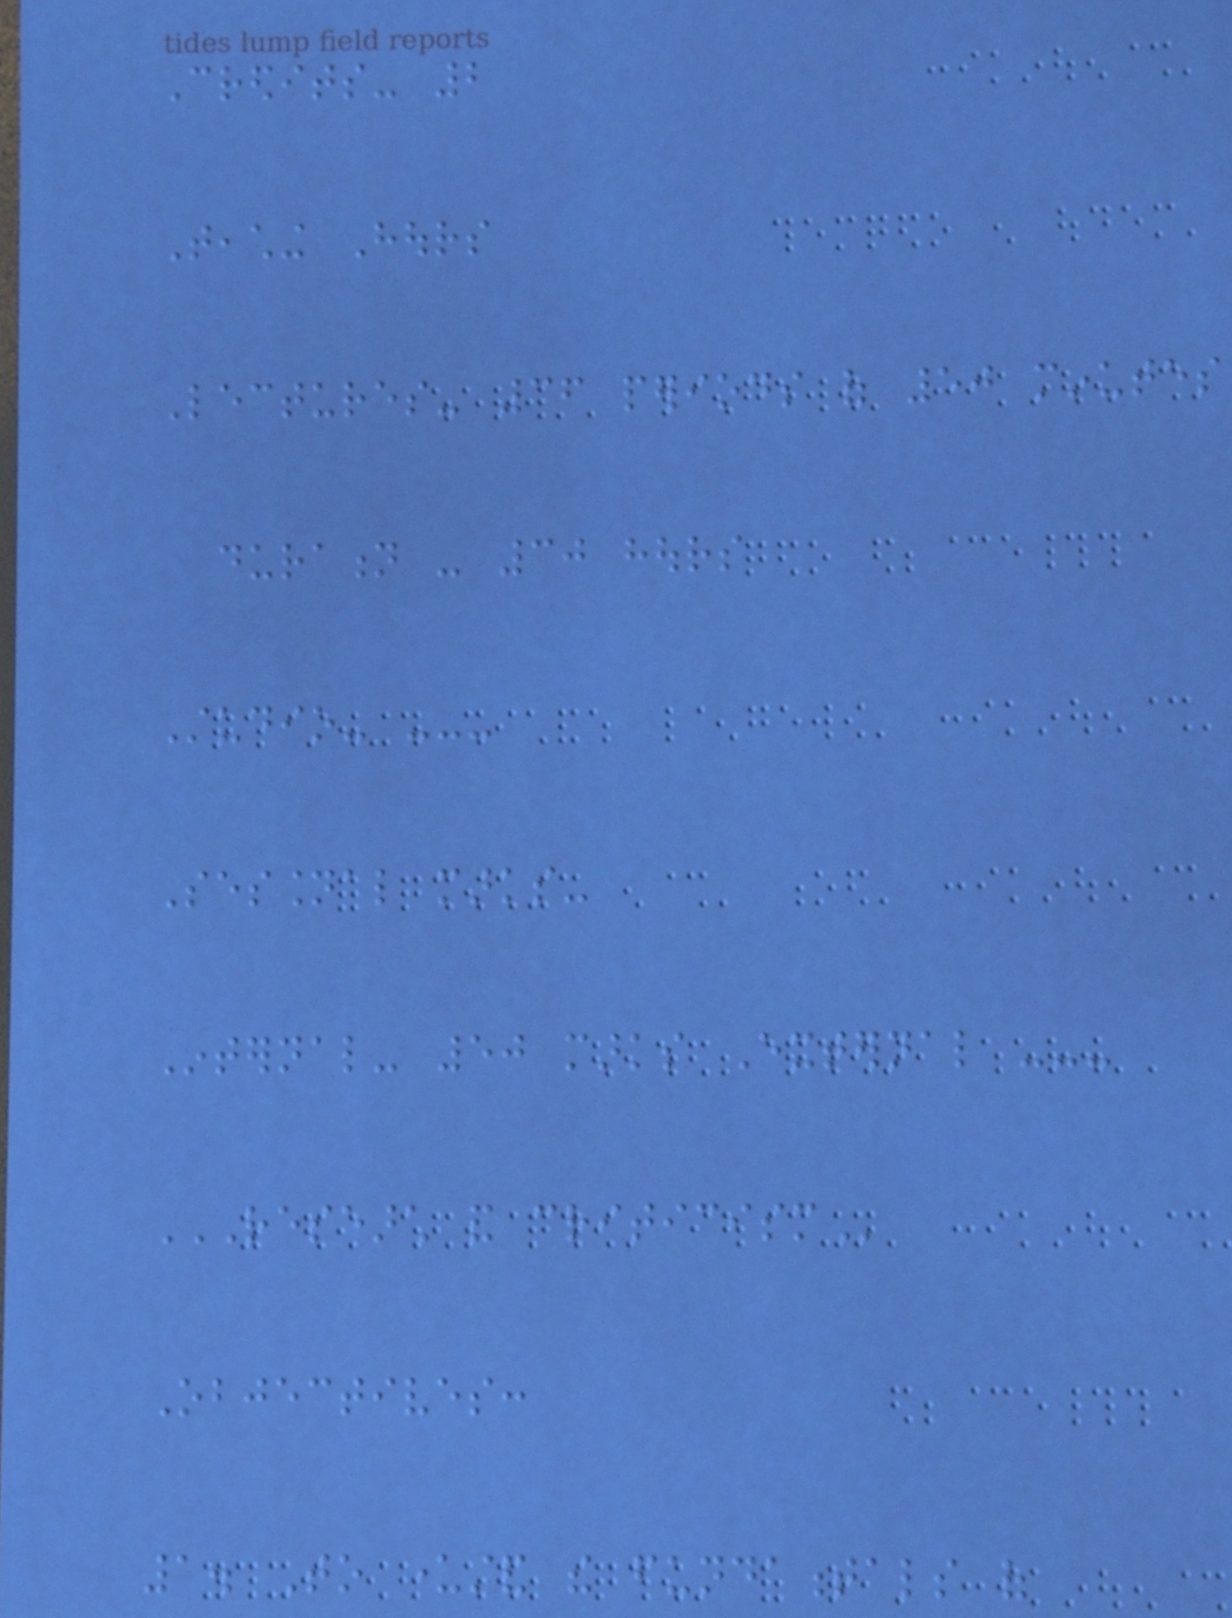Credits- 2
Teaching Hours
Lectures- 36 periods of 50 minutes
duration - 30 hours
Studio- ---
Sessional marks-
Internal- 50 marks External ---
RESEARCH AND CRITICISM
Objectives:
1. To understand the fundamentals of
